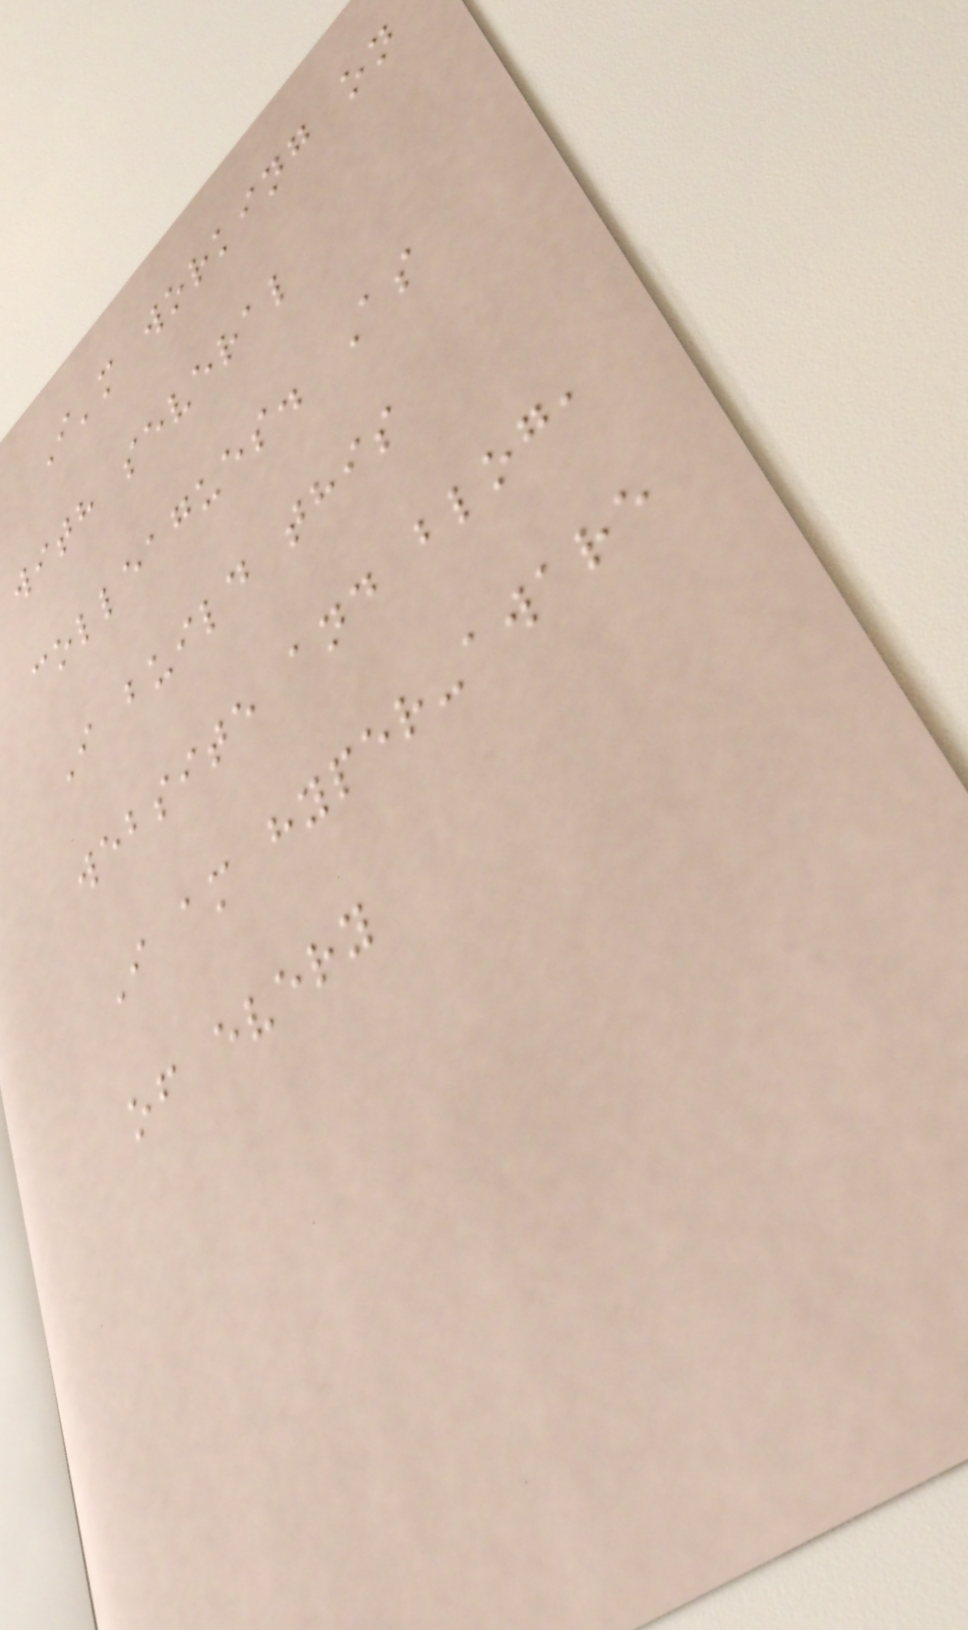I'm working on
with several
colleagues. As
I build this
website and blog,
I am hyper-aware
of every
